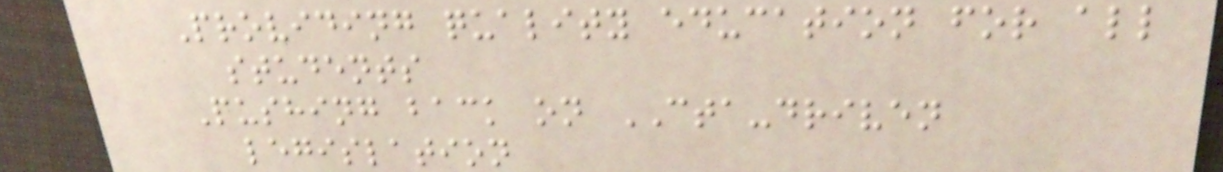Providing quality education for all
students
Pushing back on CTA-driven
legislation
